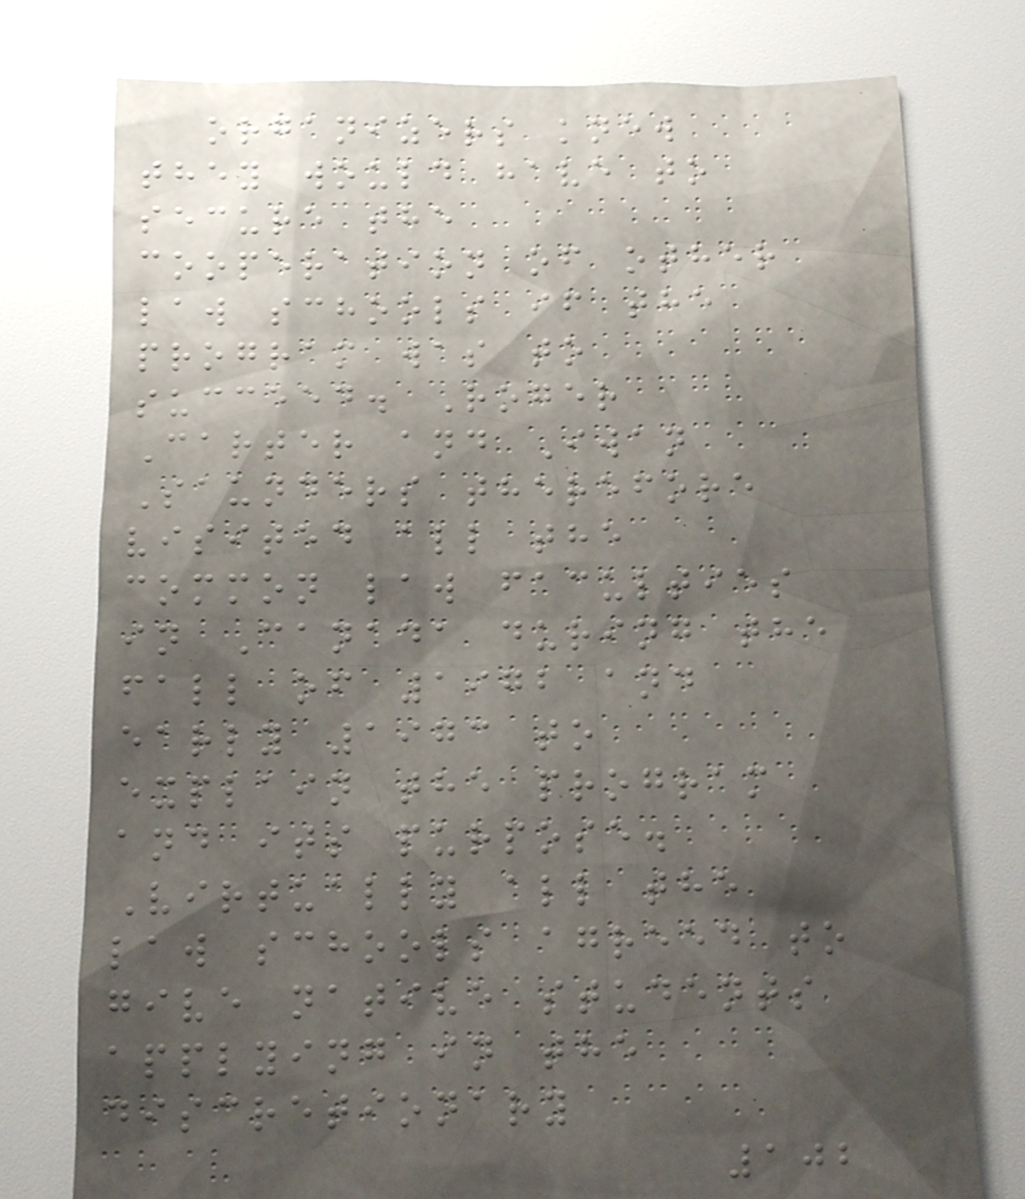organizers knew
they would have to
secure the
cooperation of other
law schools if the
program was to
succeed. Roger
Carter and Iwan
Saunders therefore
visited all the
common law faculties
in Canada during the
fall of 1972 and
early 1973 to
explain the program
and its purpose.
Virtually all the
law schools agreed to
give native students
applying in the
discretionary
102
